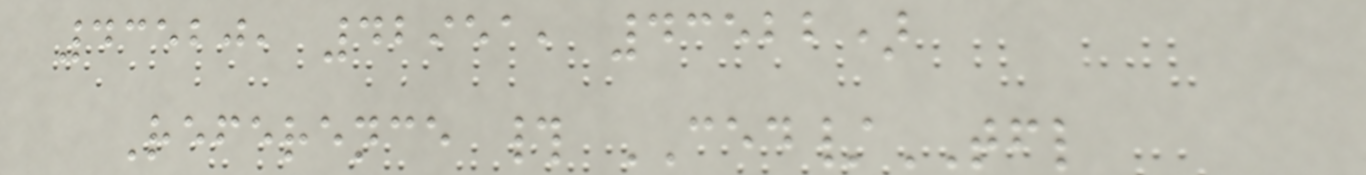43520, 42951, 43522)
Reference # CED/TFL
